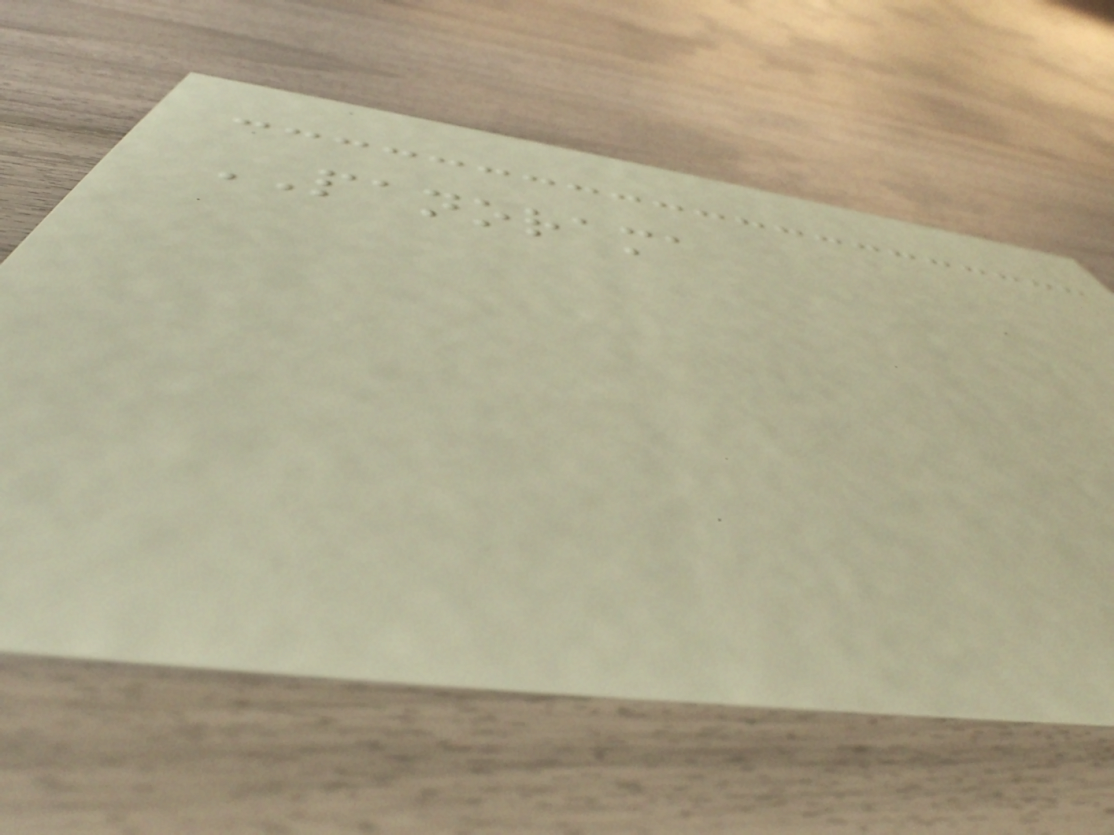PANORAMA
